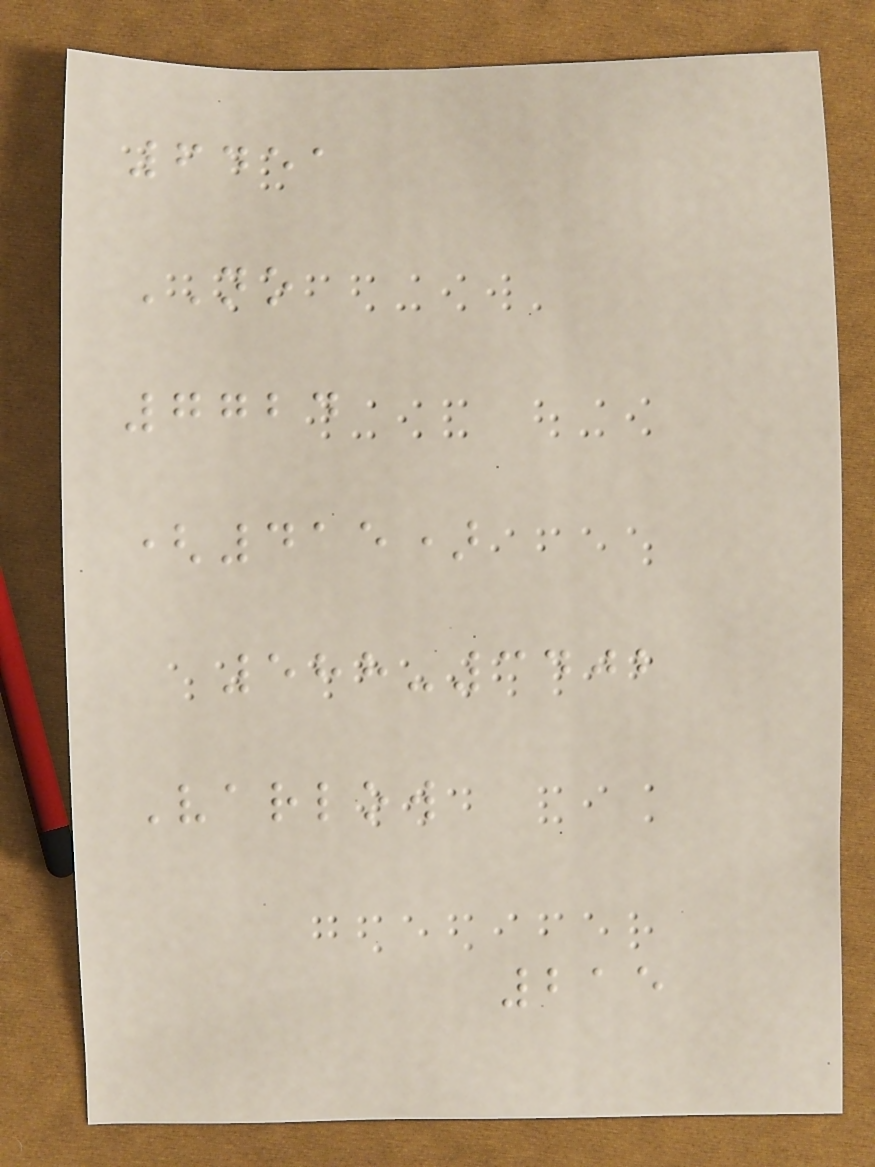6451
NO
7724
(415)
588-3402
Varlow
215
